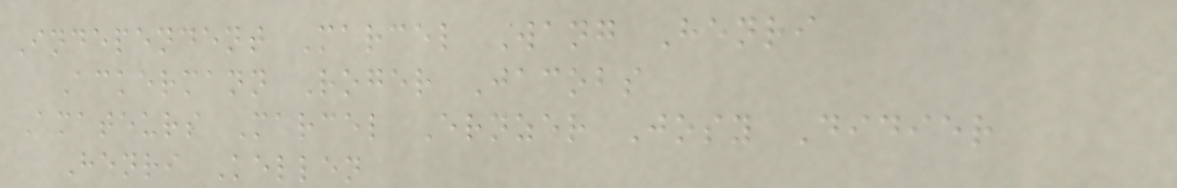Independent Marcel Wang Henri
Ackermann Roger Jacobs
Amateurs Marcel Ernzer Josy Didier
Henri Kellen
